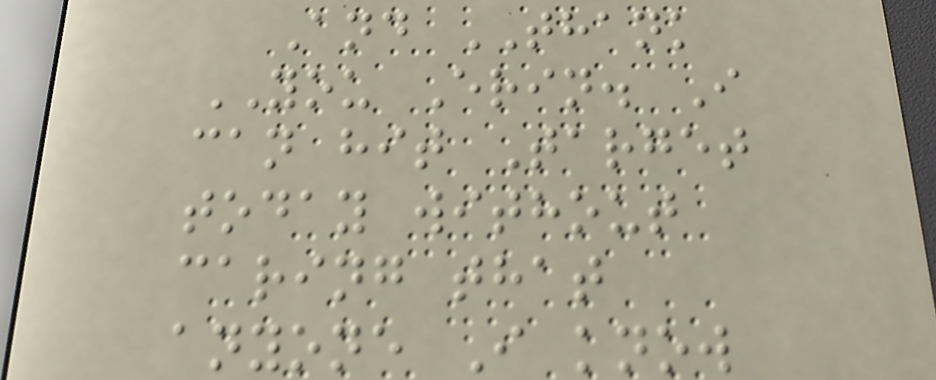And THANK
YOU Erin. I
can hit Target
today without
caring that
anyone I know
